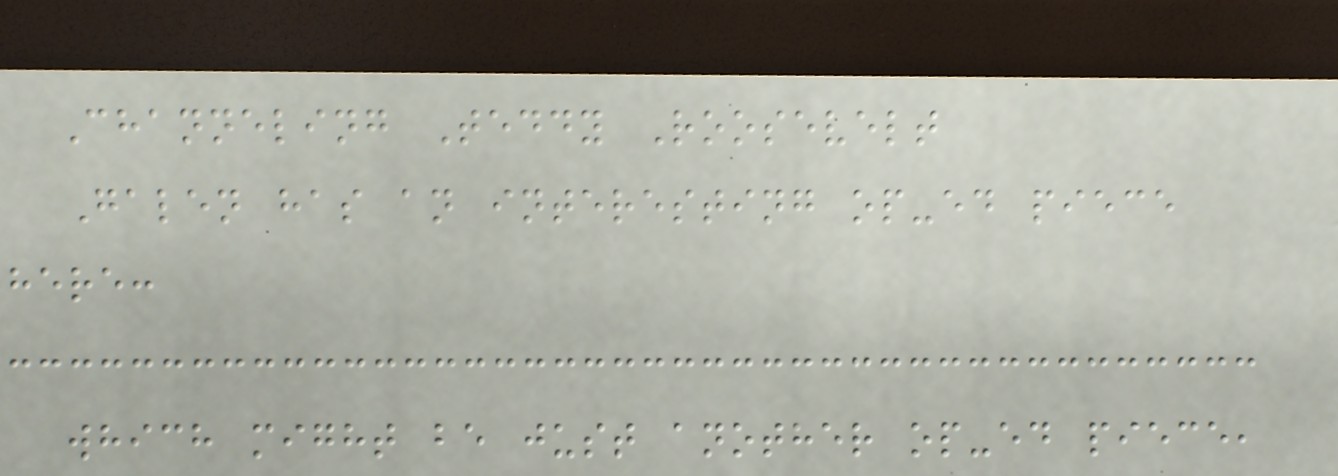Channeling Teddy Roosevelt
Galen has an interesting op-ed piece
here:
which might be just another op-ed piece,
